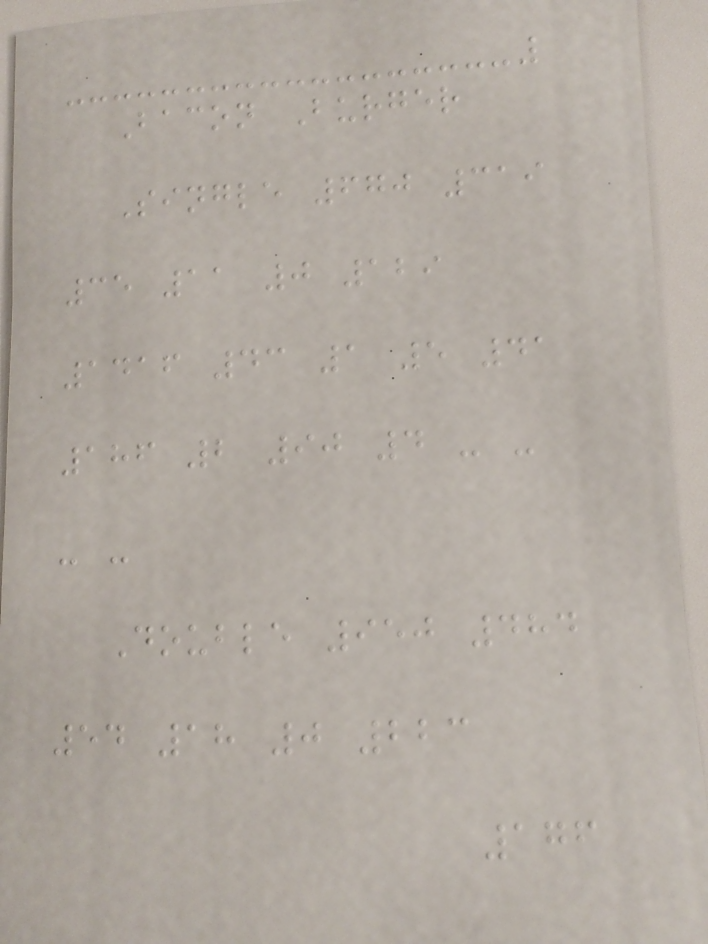Bacon Burger
Single 670 319
35 11 0 129
1416 43 1 5 41
186 2 90 4 - -
- -
Double 950 484
54 18 0 223
176
